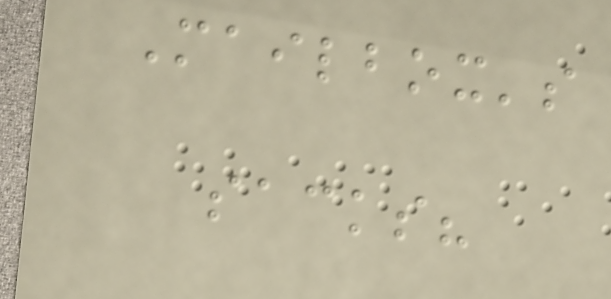Mailbox's
sacks?
